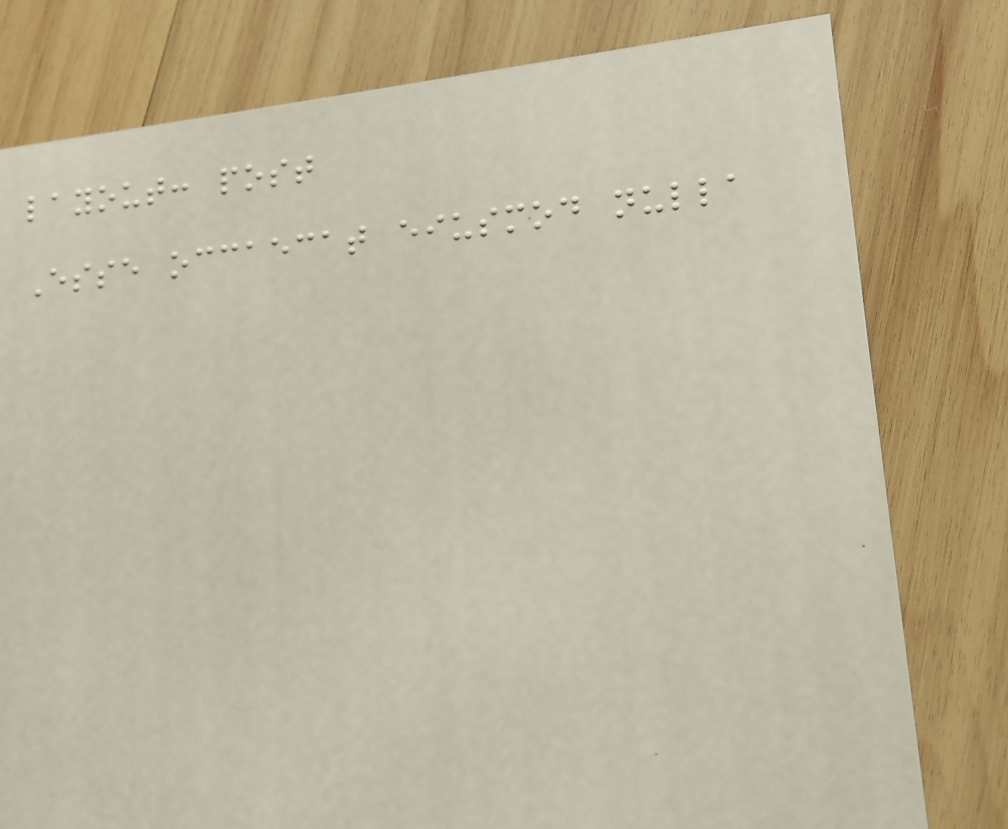layout: post
Esse occaecat eiusmod nulla
